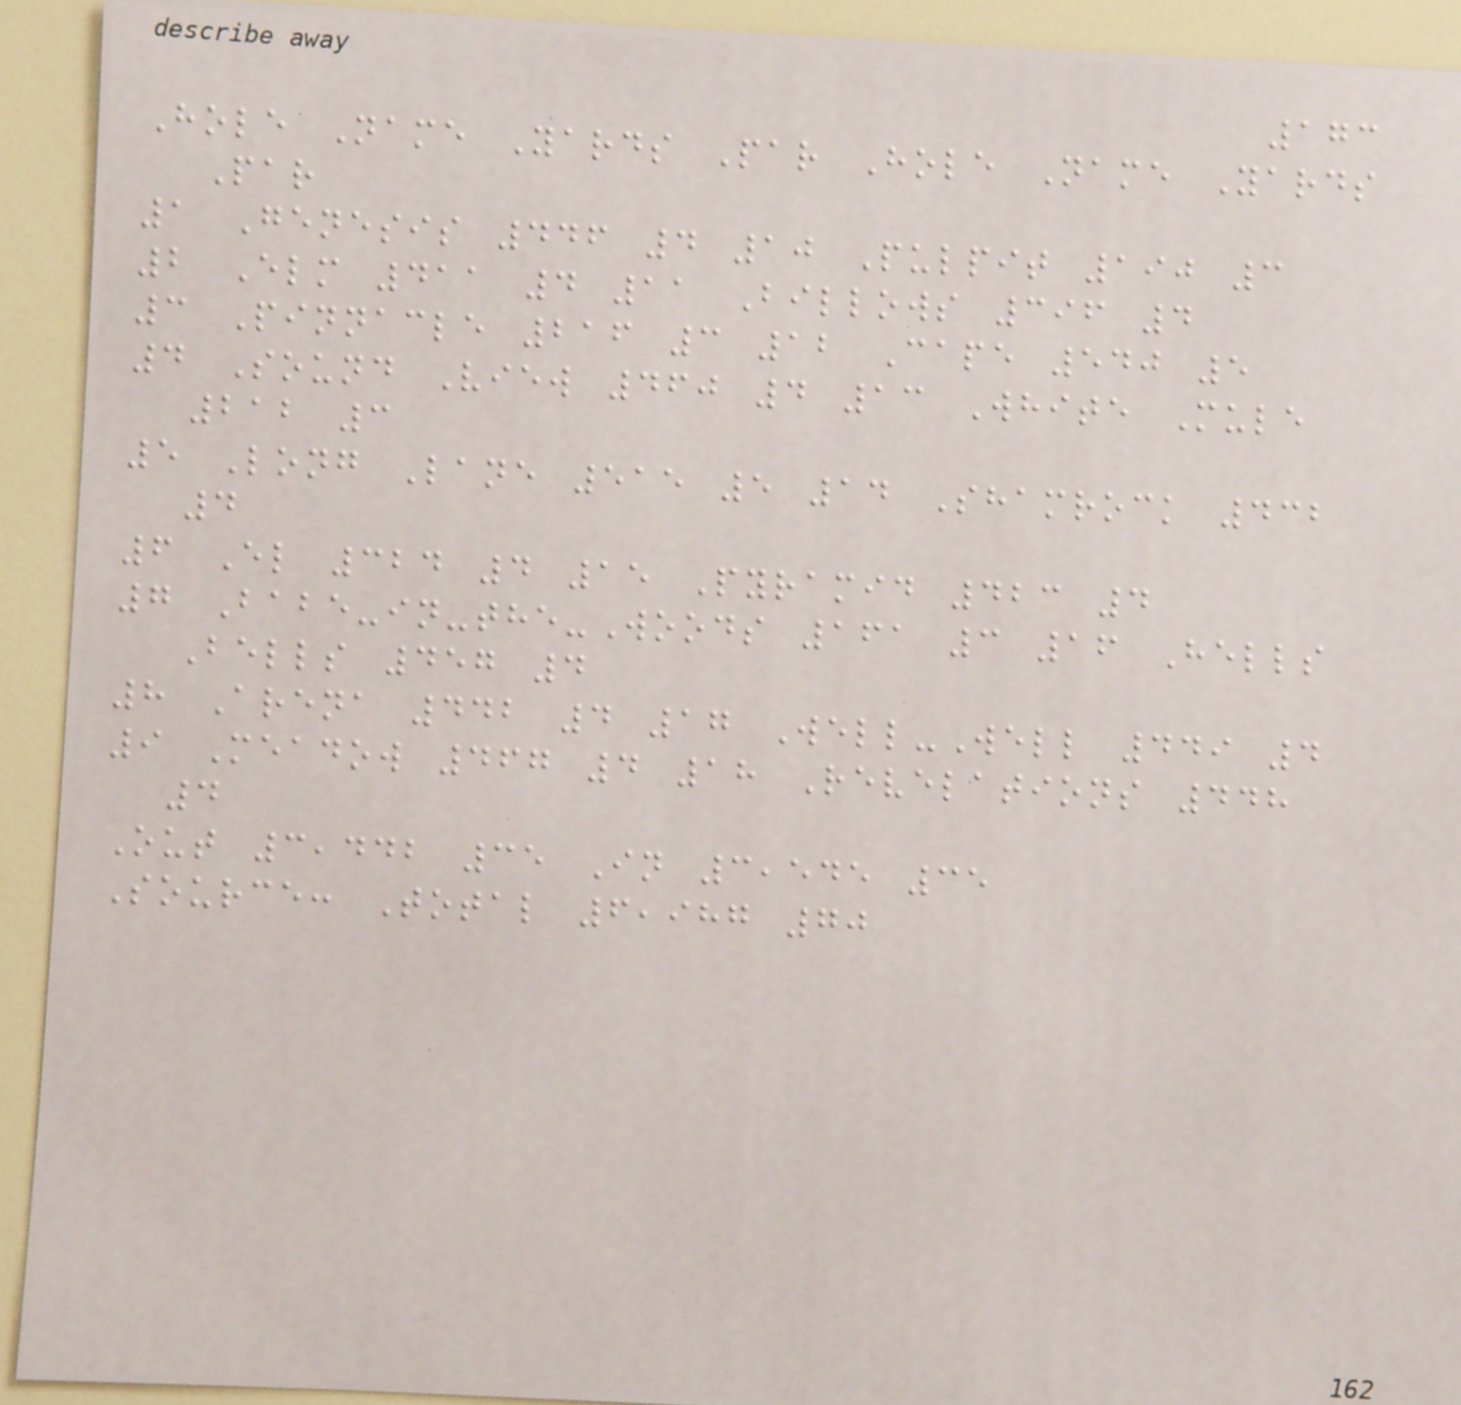173
Hole Name Yards Par Hole Name Yards
Par
1 Genesis 446 4 10 Pulpit 190 3
2 Elm 411 4 11 Billows 396 4
3 Pinnacle 216 3 12 Cape 540 5
4 Sound View 460 4 13 White Mule
212 3
5 Long Lane 515 5 14 Shamrock 432
4
6 El 324 4 15 Pyramid 423 4
7 Babe-in-the-Woods 161 3 16 Hells
Bells 457 4
8 Arena 442 4 17 Well-Well 449 4
9 Meadow 467 4 18 Revelations 448
4
Out 3,442 35 In 3,545 35
Source: Total 6,987 70
